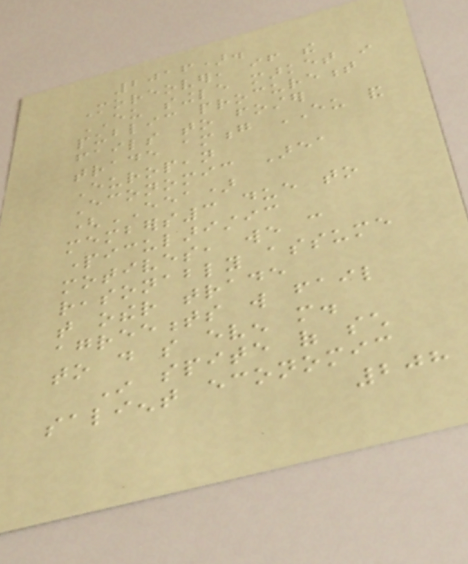2016).
Moreover, if the
EU single market in
public procurement
fails to foster
trade among EU and
European
Economic Area
(EEA)
members3 due to
particularistic
motives, we can
reasonably assume
that other trade
agreements will fail
to do so even more.
In spite of such
salient economic
208
